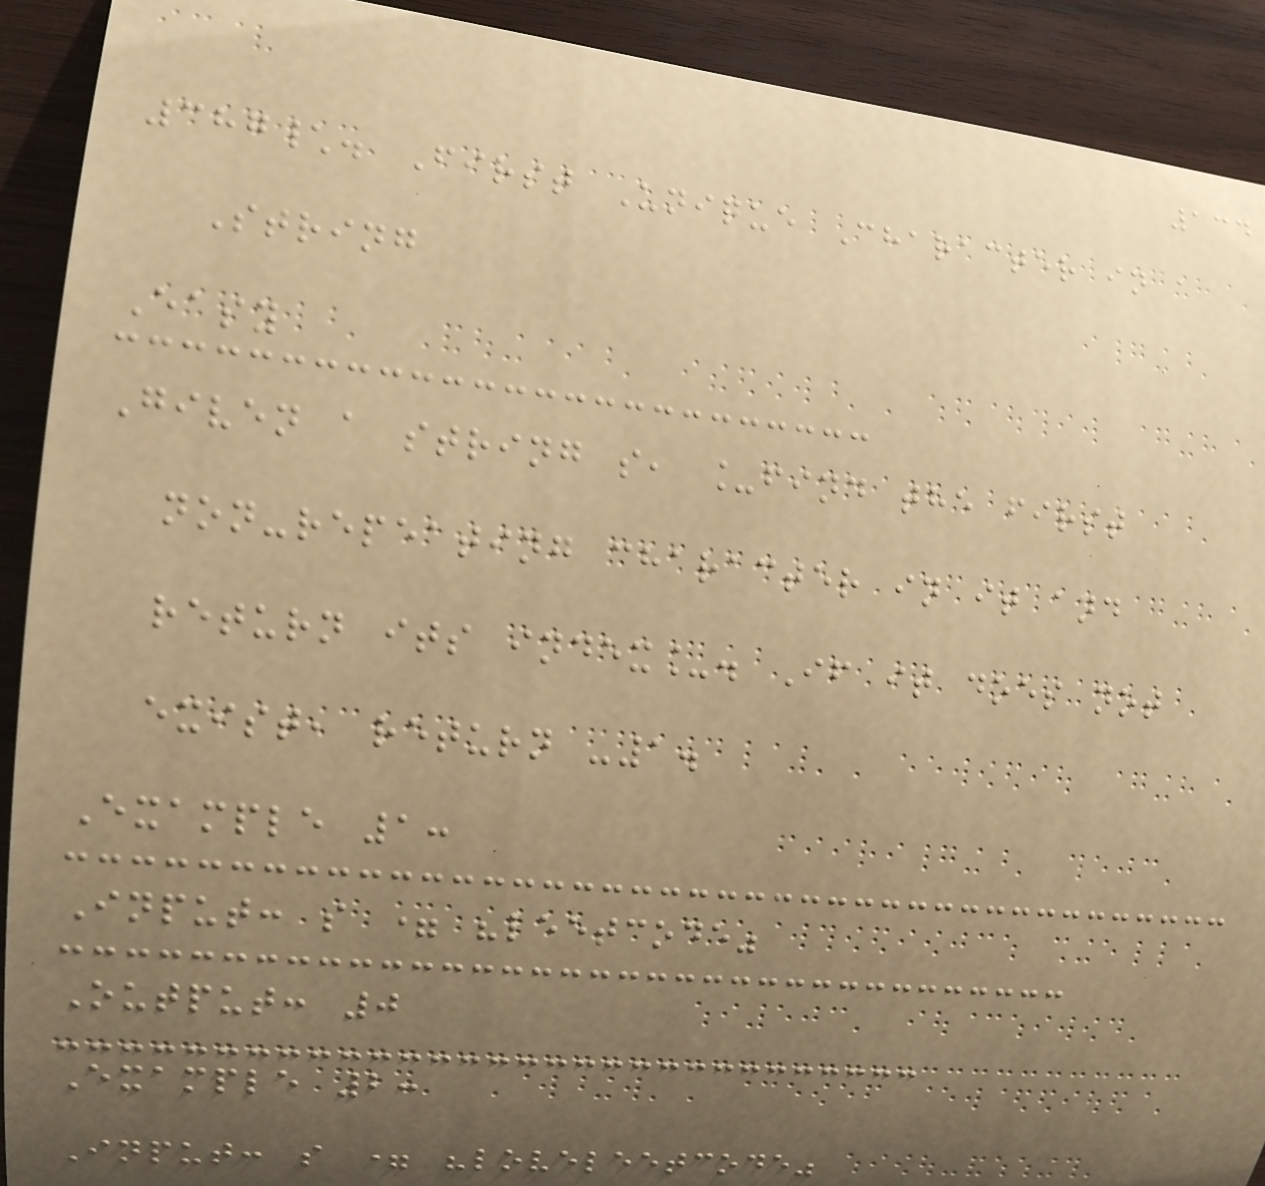134
387\. First Unique Character in a
String
Easy
Given a string s, _find the first
non-repeating character in it and
return its index_. If it does not
exist, return -1.
Example 1:
Input: s = "leetcode"
Output: 0
Example 2:
Input: s = "loveleetcode"
